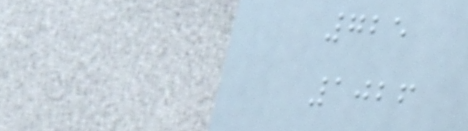725
1026
